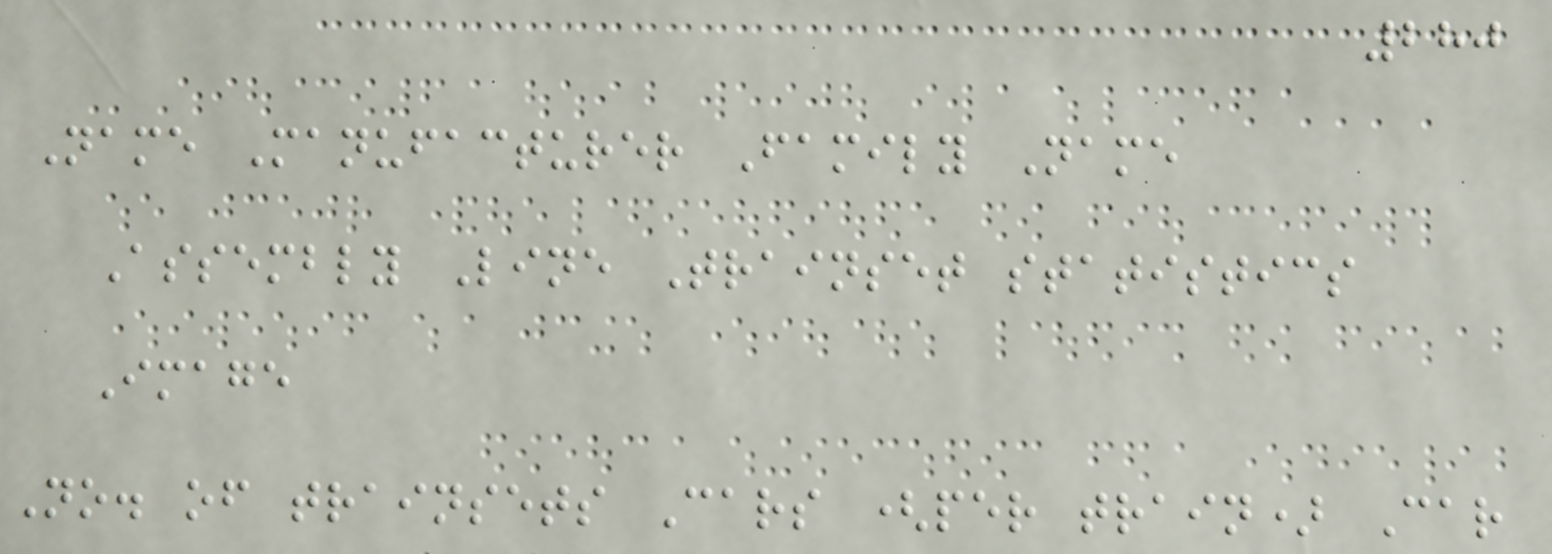280
Name Manufacturer Family Name
Assembly Line Trainset statistics
Image
No. of trainsets Cars (per train) Car
